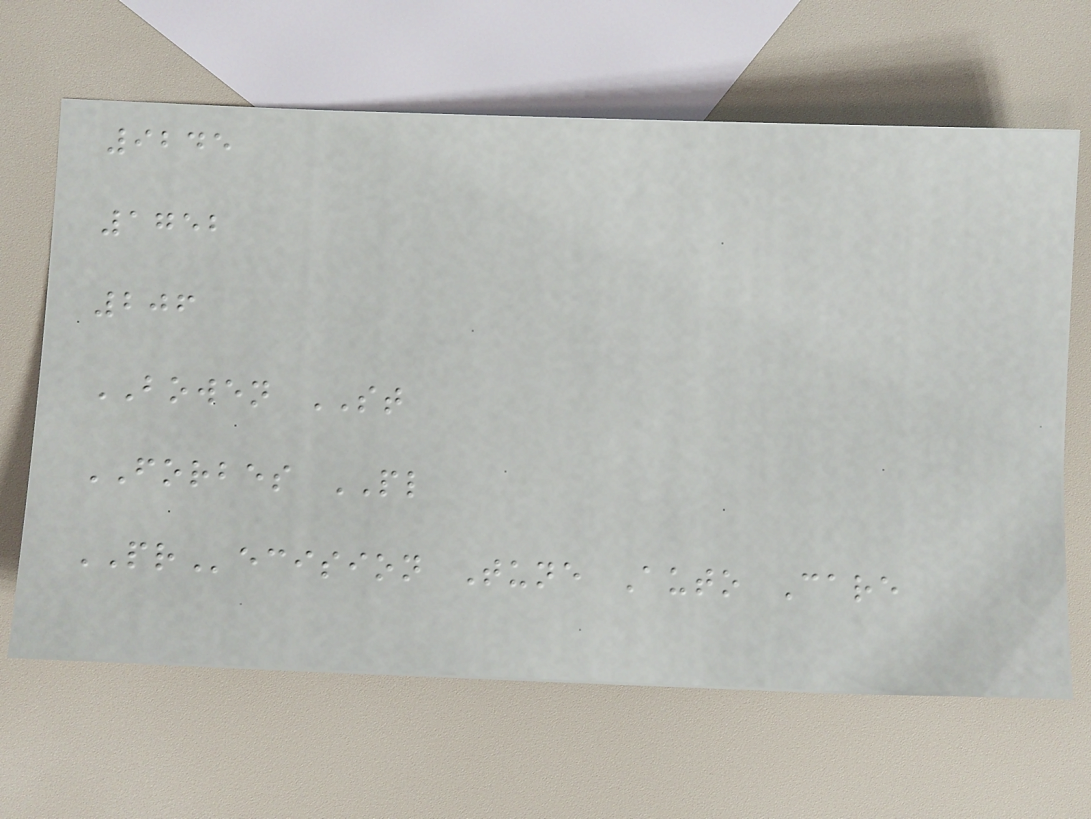9245
1752
206
BOWEN ST
FORBES PL
PRecision Tune Auto Care
